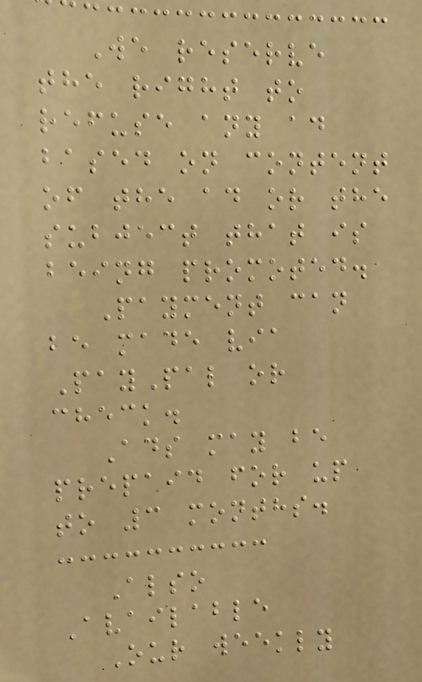We reserve
the right to
refuse any ad
based on content
of the ad or the
subject that is
being promoted.
Payment can
be made via
PayPal or
check.
Ads may be
prepaid for up
to 3 months.
Also
Available
Our weekly
